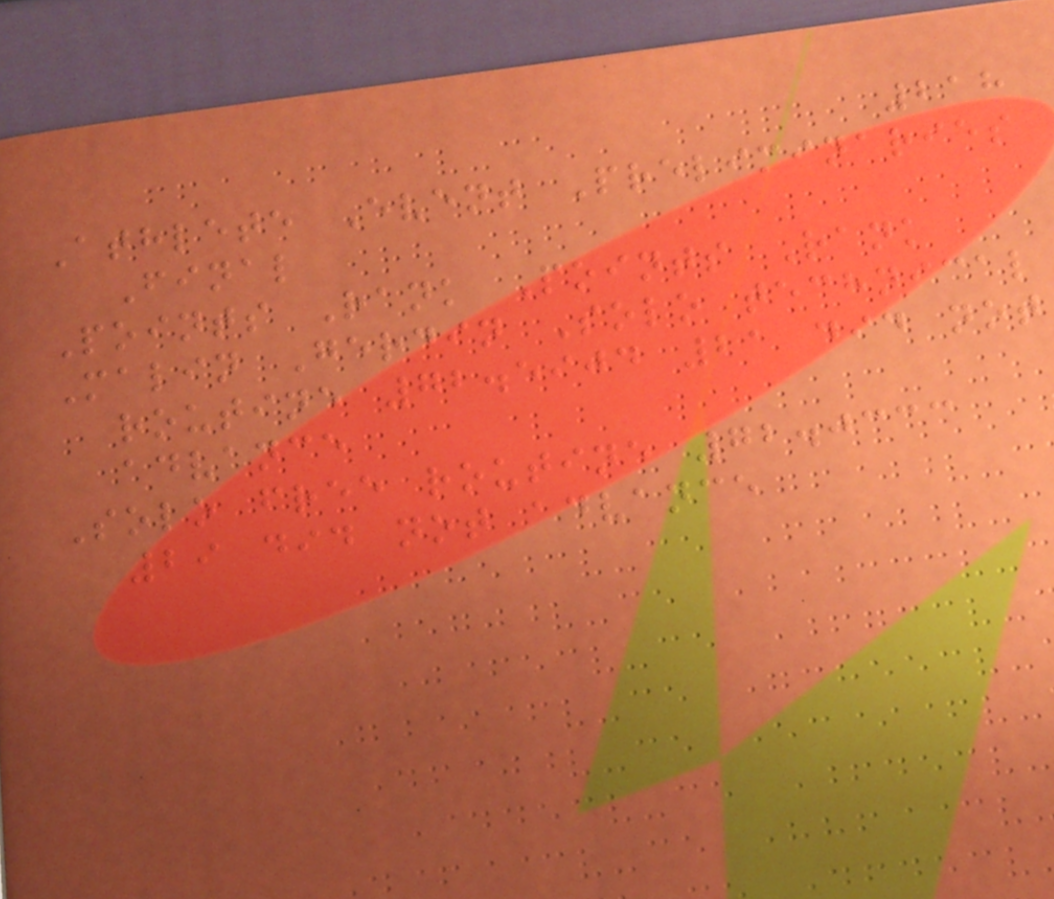218
Athlete Event Preliminaries
Final
Points Rank Points Rank
Malin Gerdin Solo technical
routine 72.5904 21 did not
advance
Solo free routine 72.0333
29 did not advance
